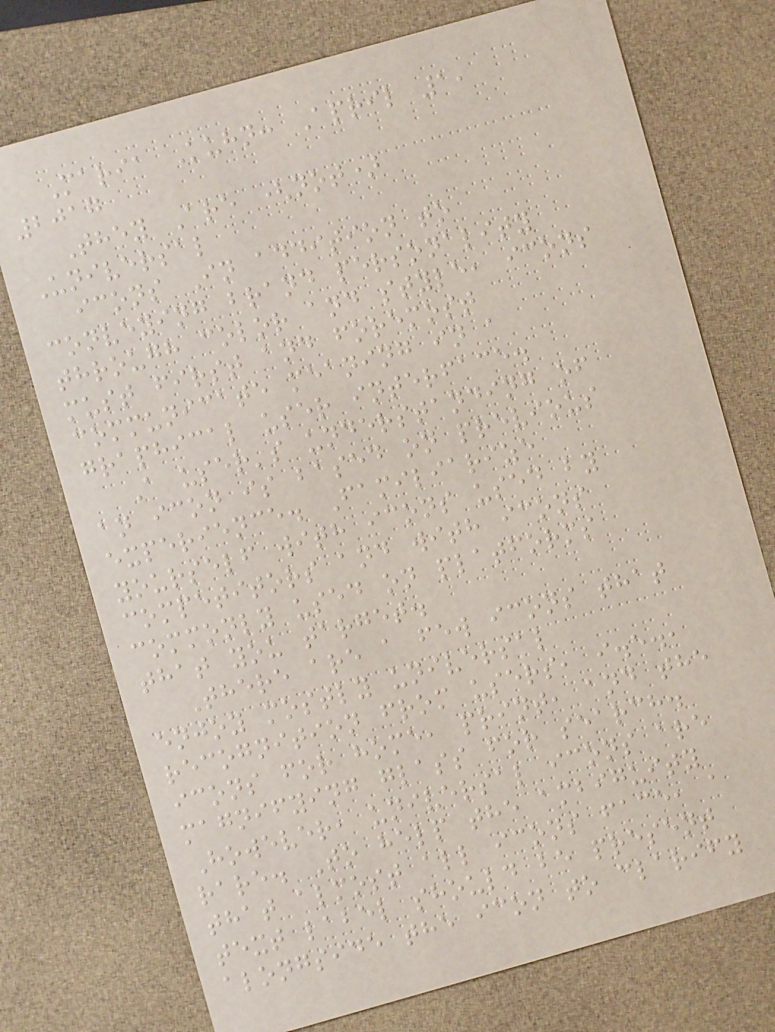Maria Kuhn: April 1,
2017
They Are (not)
Universal
icons In addition to
conveying brand personality
through color and style, icons
must first and foremost
communicate meaning in a
graphical user interface.
A user's understanding of
an icon is based on previous
experience. Familiarize
yourself with icons used by
competitors and with icons
commonly used on platforms
that you target.
There are a few icons that
enjoy mostly universal
recognition from users, i.e.,
icons for home, print, and the
magnifying glass for search.
However, universal icons are
rare. To help the ambiguity
that almost all icons face, a
text label should be present
alongside the icon to clarify
